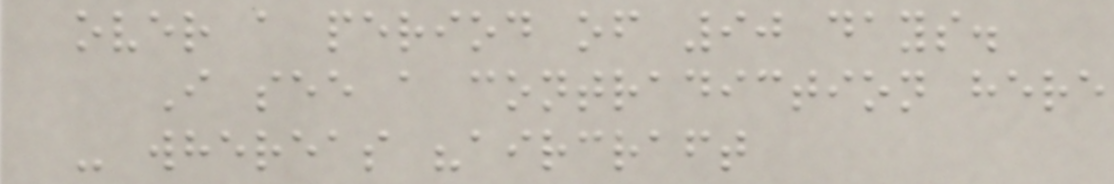over a period of 90 days.
I see a contradiction here
- whereas "aircraft
